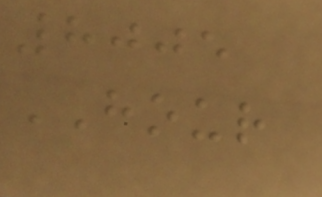8005
HOUR
